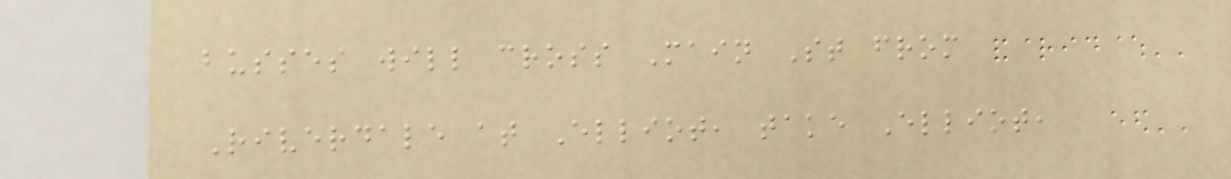busses will cross Main St from
Riverdale at Elliot, take Elliot,
